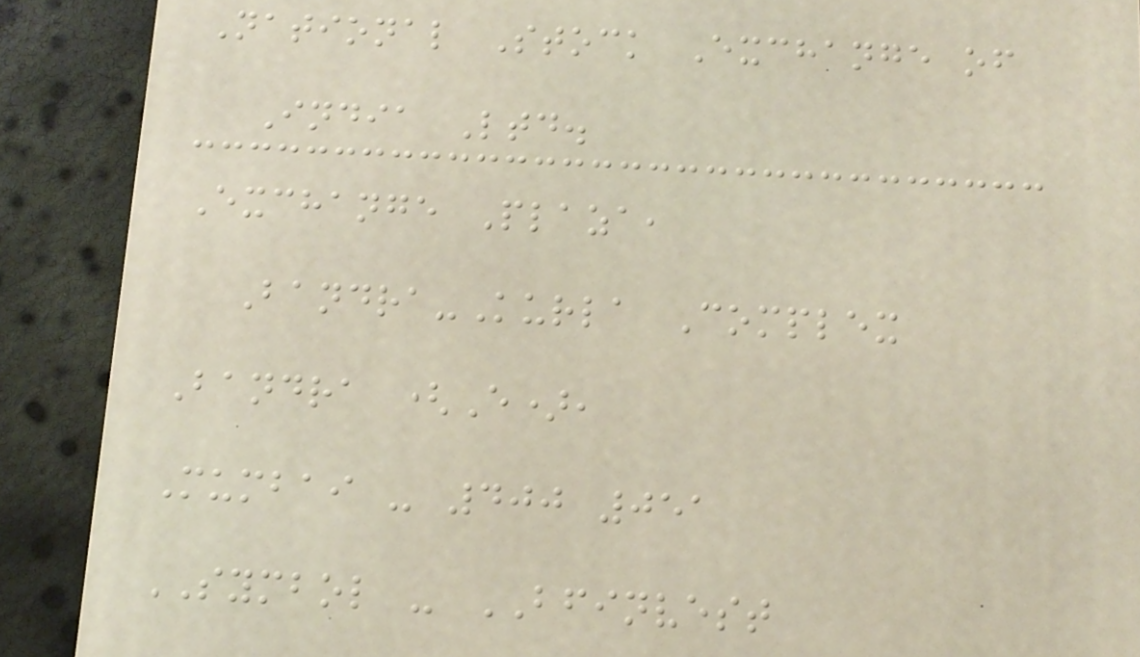National Stock Exchange of
India Ltd.
Exchange Plaza,
Bandra-Kurla Complex
Bandra (E),
Mumbai - 400 051
SYMBOL - BFINVEST
